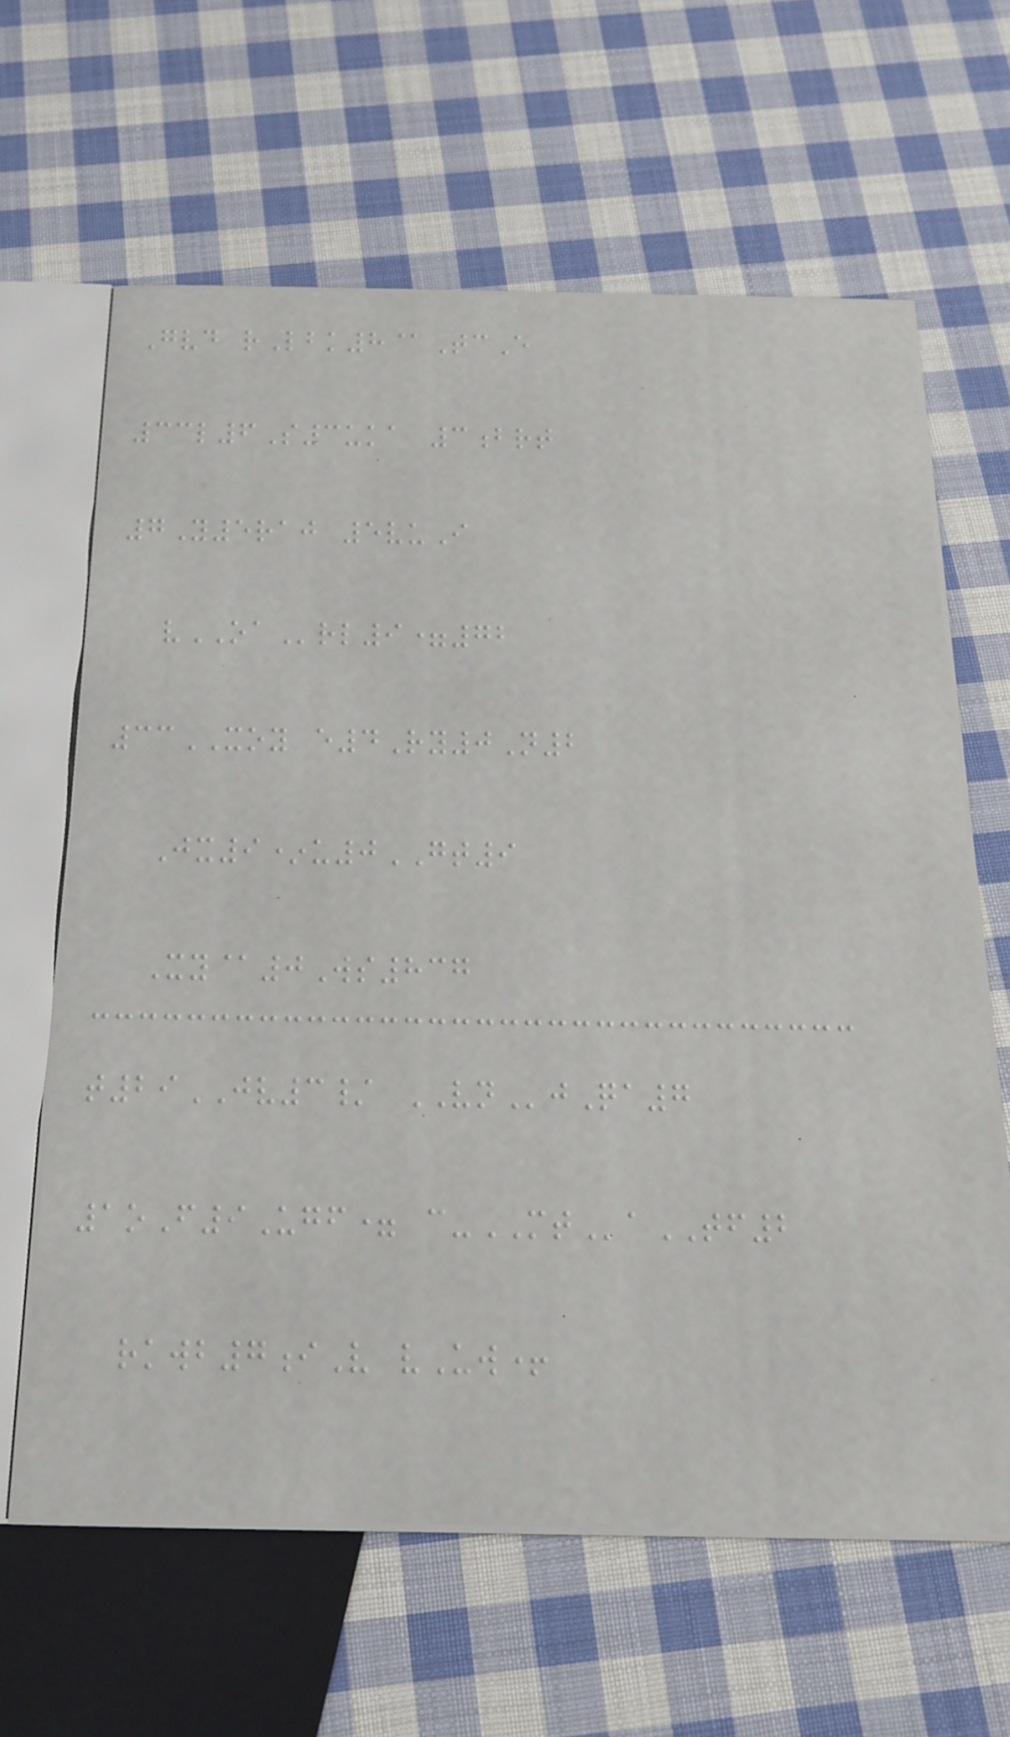Gvd rLbk8@TcE
33l6S3uka 3brt
7Y5raj 5vuI
vOArl9=72
33XOY e4Ry0N2
Jx9*u0GT9
Xy@0Ws837
t29JV3/ VNjQa7
1oF9Ugf= c-MTaTF2
rkwb7iV vUw+
